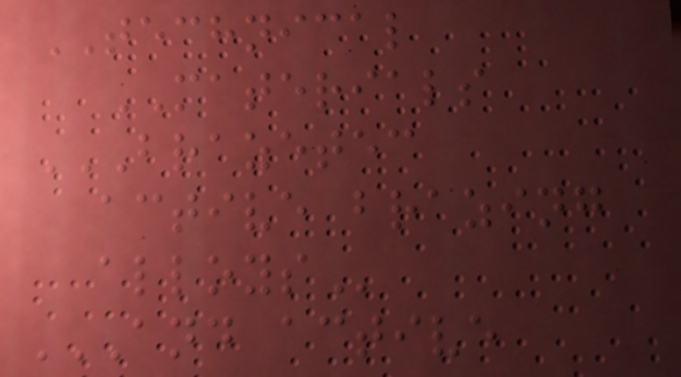TECHNICAL
MATERIALS
BRAZETEC
ACTIVE BRAZING
ALLOYS
AND ACTIVE
